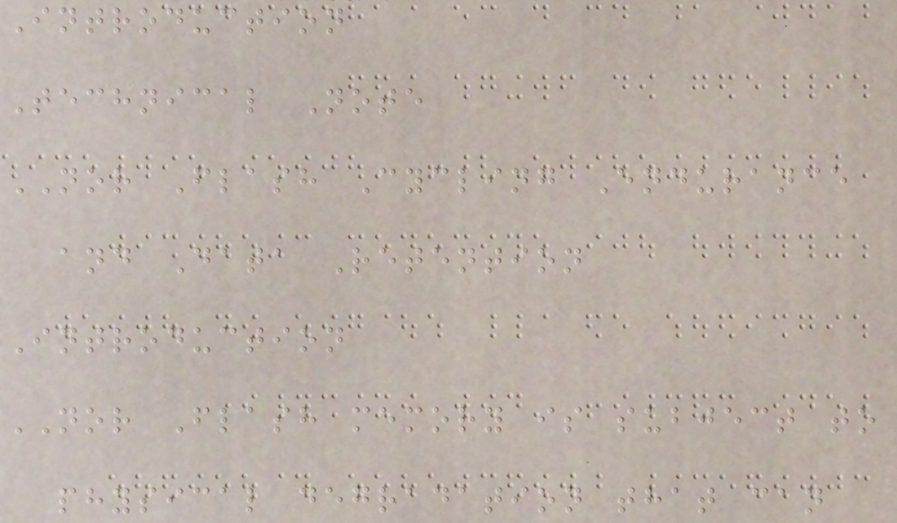Introduction
Technical Note
NOR Flash Cycling Endurance
and Data Retention
Introduction
NOR Flash memory is subject to
physical degradation that can
